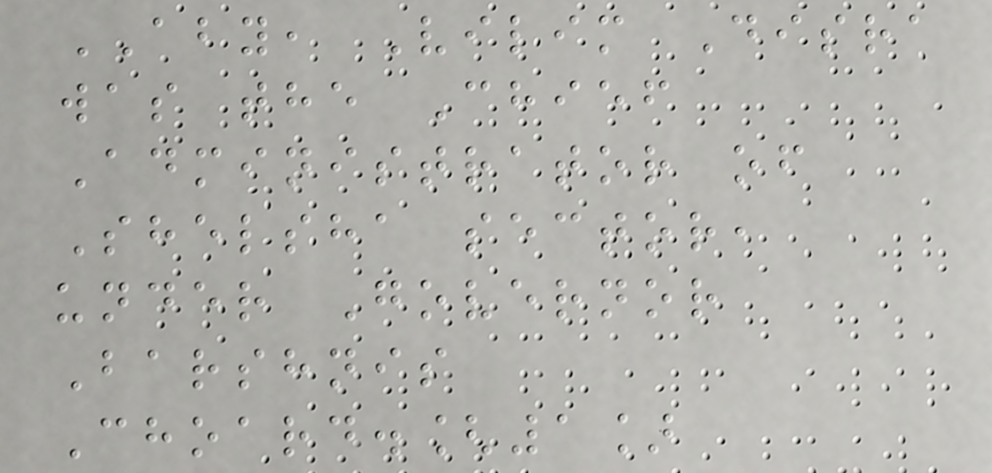ABY, Vilim Disra
was the Chief
Administrator of
Shelsha sector,
under Governor
Barshnis
Choard.[1]
